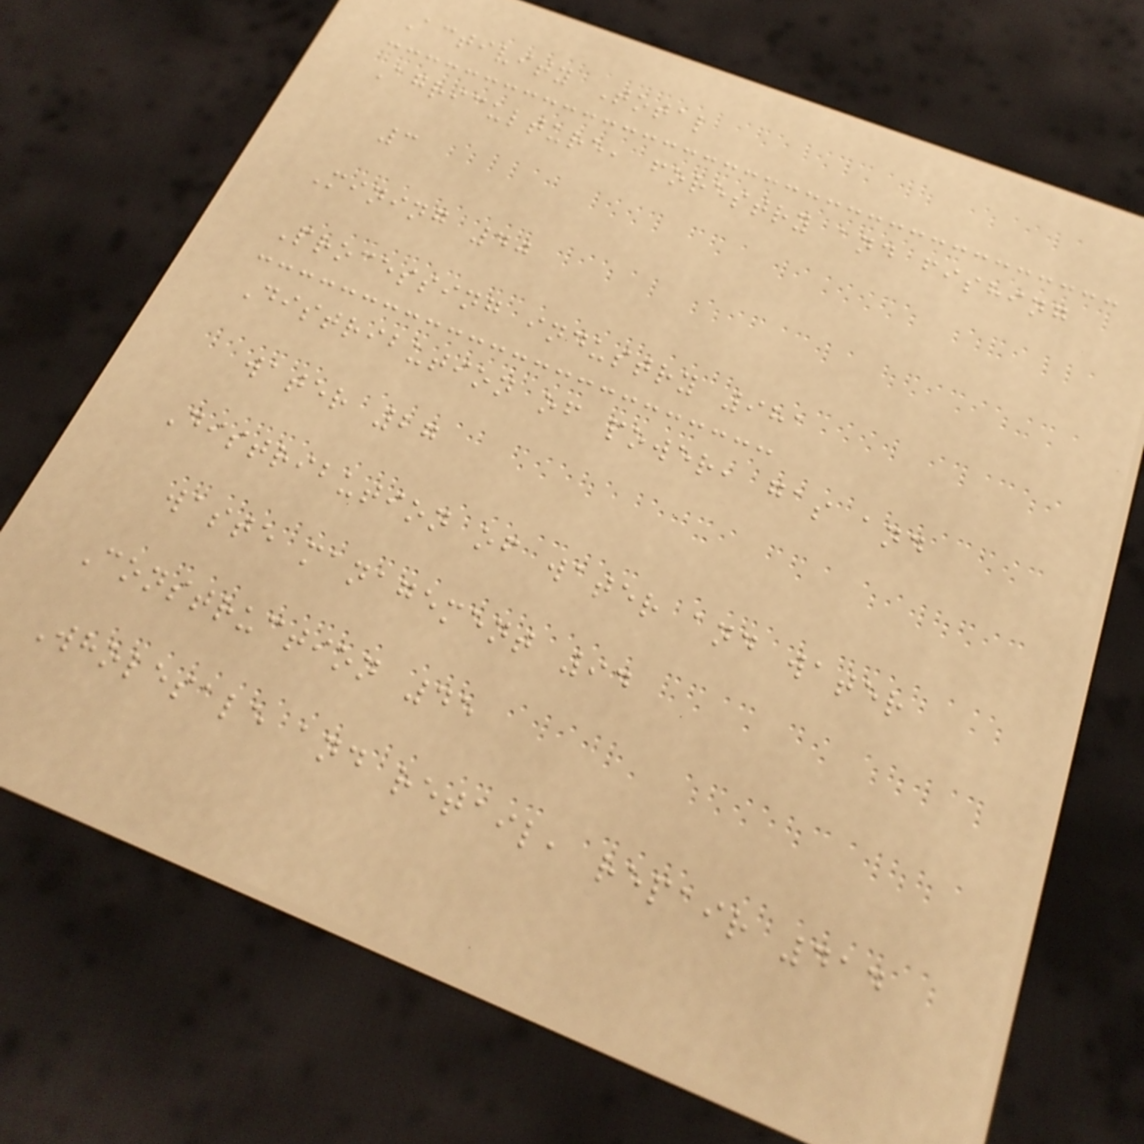Activity Total
Agriculture, forestry and fishing
3
Mining 40
Processing industry 981
Distribution of power, gas and
water 27
Distribution of water and water
waste management 94
Construction 45
Wholesale and retail, repair 414
